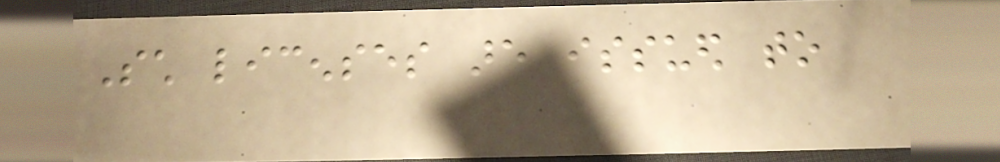Such licenses are issued to
